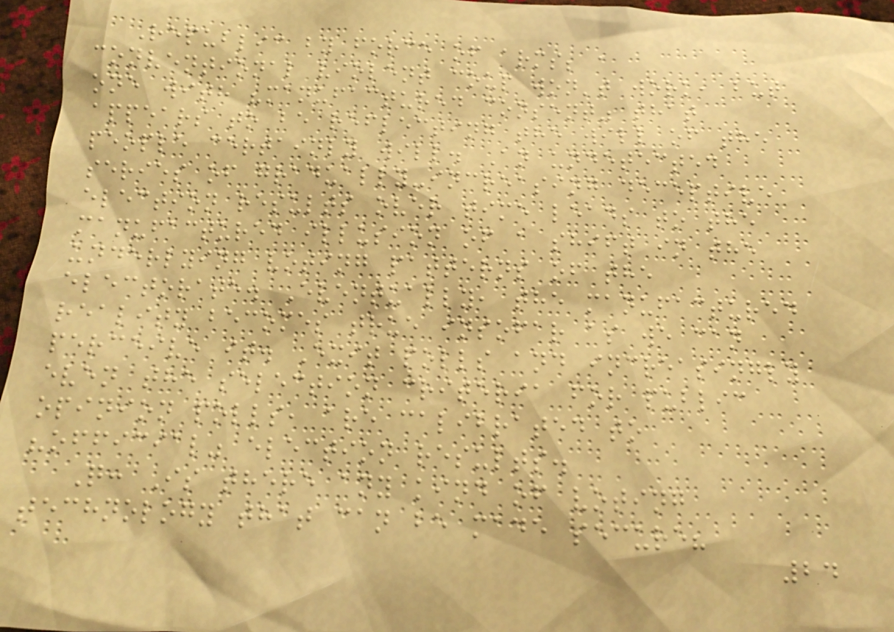Republic by force of arms; a
conventional violent coup won't work, but
one with "manufactured consent" that
appears to be reflecting the will of the
people certainly will. An undetected
series of gradually-increasing deceptive
election results over time leads to the
manufactured illusion of a shift in the
underlying voting patterns of the
electorate. Eventually, the manufactured
reality becomes true insofar as we can
perceive it. Exit polls and increasingly
even the selection criteria for public
opinion polls, are calibrated to
"official" election results.
Q: Is there any kind of voting
technology that can be made secure?
24
